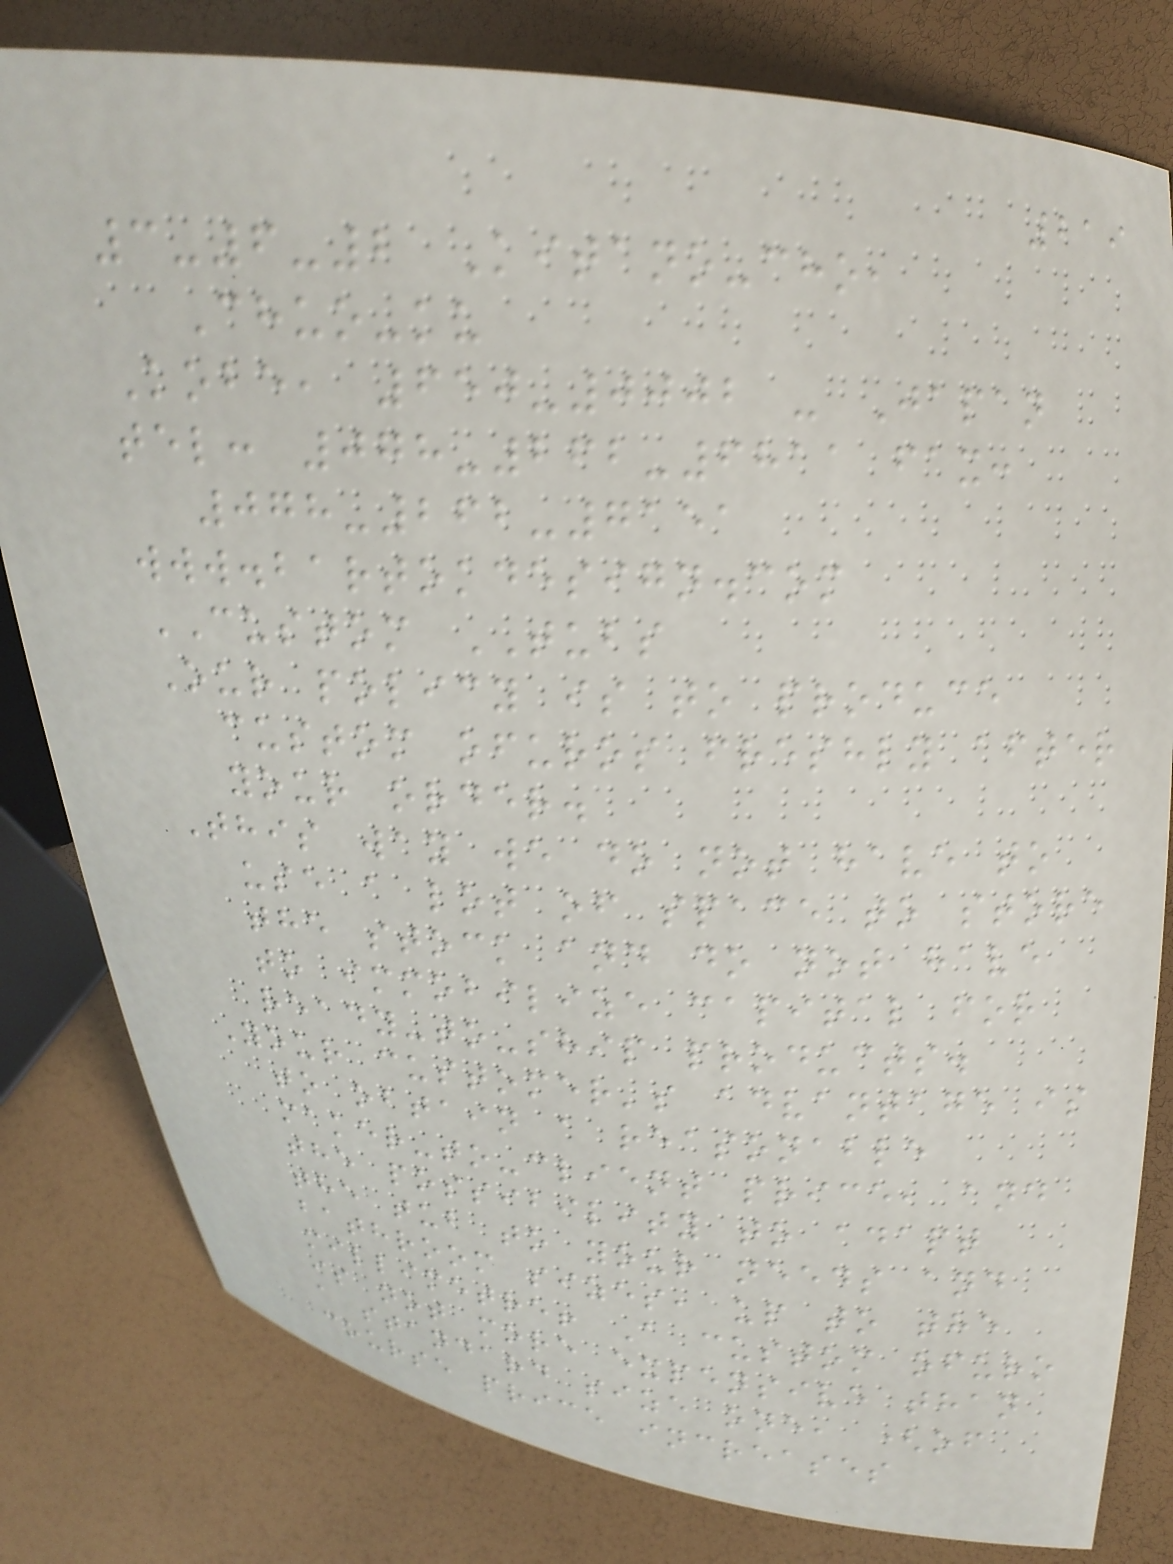219
3-6-2 Kitano-cho,
Chuo-ku
Kobe, 650-0002 - Japan
tel: 078-262-6811 fax:
078-262-7151
www.bartokdesign.com
CUSTOM TUBS
Our policy is to produce
custom ofuros freshly after
your order.
This way we do not have to
use a lot of space to store
the stock and do not have
to immobilize capital for
ready-to-ship products.
Your customer's advantage is
to obtain a reasonable
maker-to-client price, and
the possibility to adapt
the tub to your needs and
bathroom sizes, up to the
millimetre! A custom ofuro
is not more expensive than
a standard size one, (of
course price increases
